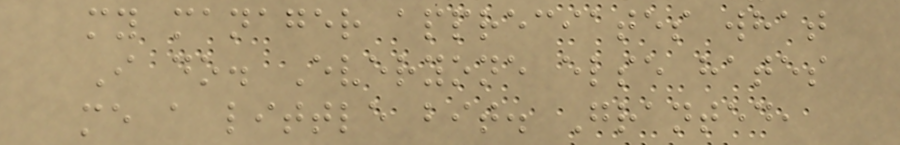my manager appreciates what
I do. Everyone else hates
me a little bit. Granted,
